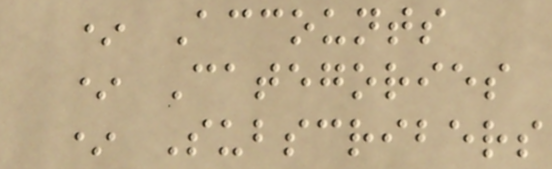* Accounts
* Categories
* Subscribers
